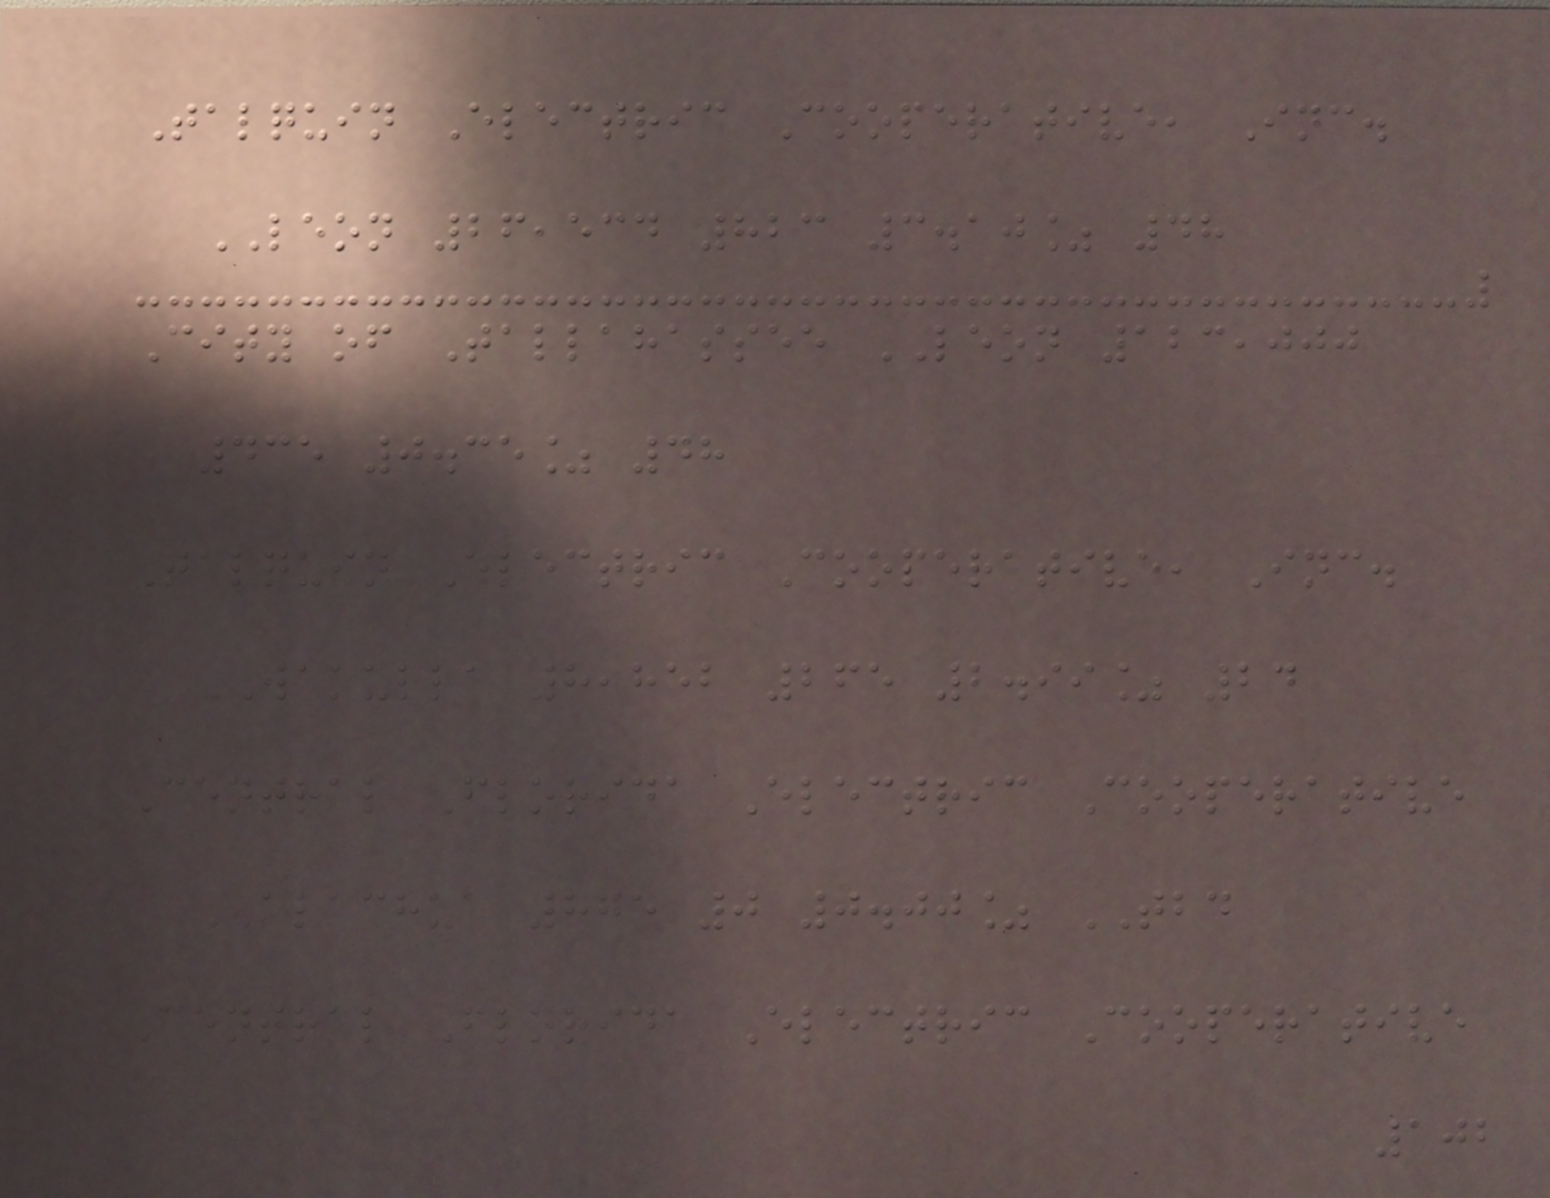Talquin Electric Cooperative, Inc.
LEON 26,534 823 3.10% 48
City of Tallahassee LEON 123,000
435 0.35% 48
Talquin Electric Cooperative, Inc.
WAKULLA 8,852 265 2.99% 24
Central Florida Electric Cooperative
ALACHUA 875 0 0.00% TBD
Central Florida Electric Cooperative
102
